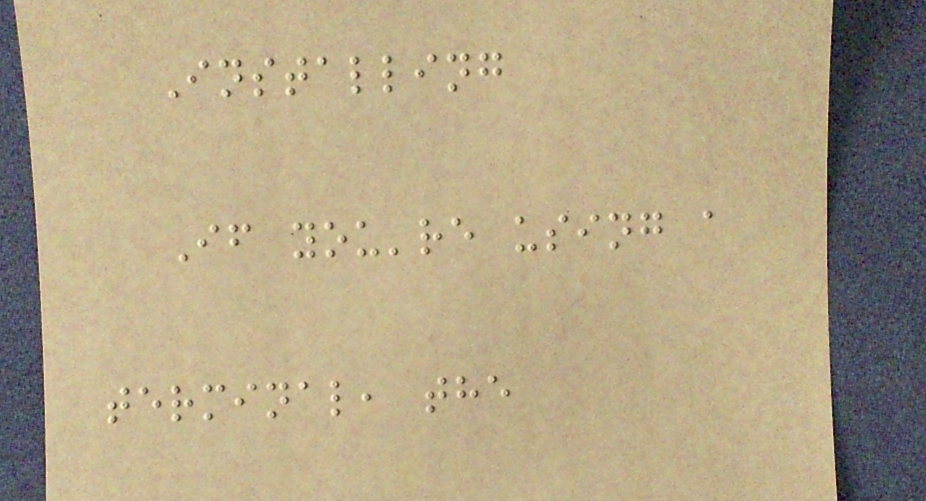Installing
If you're using a
terminal, the
